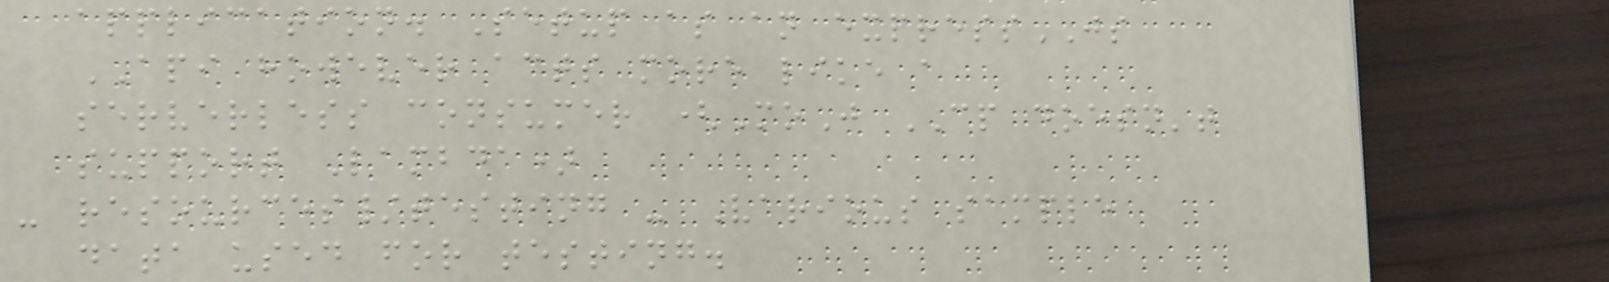application. Setup as an expressJS
API however acts more like a
serverless consumer (MoJ CP doesn't
support Lambda)
- resources/testing - Various sample
data used for testing.
